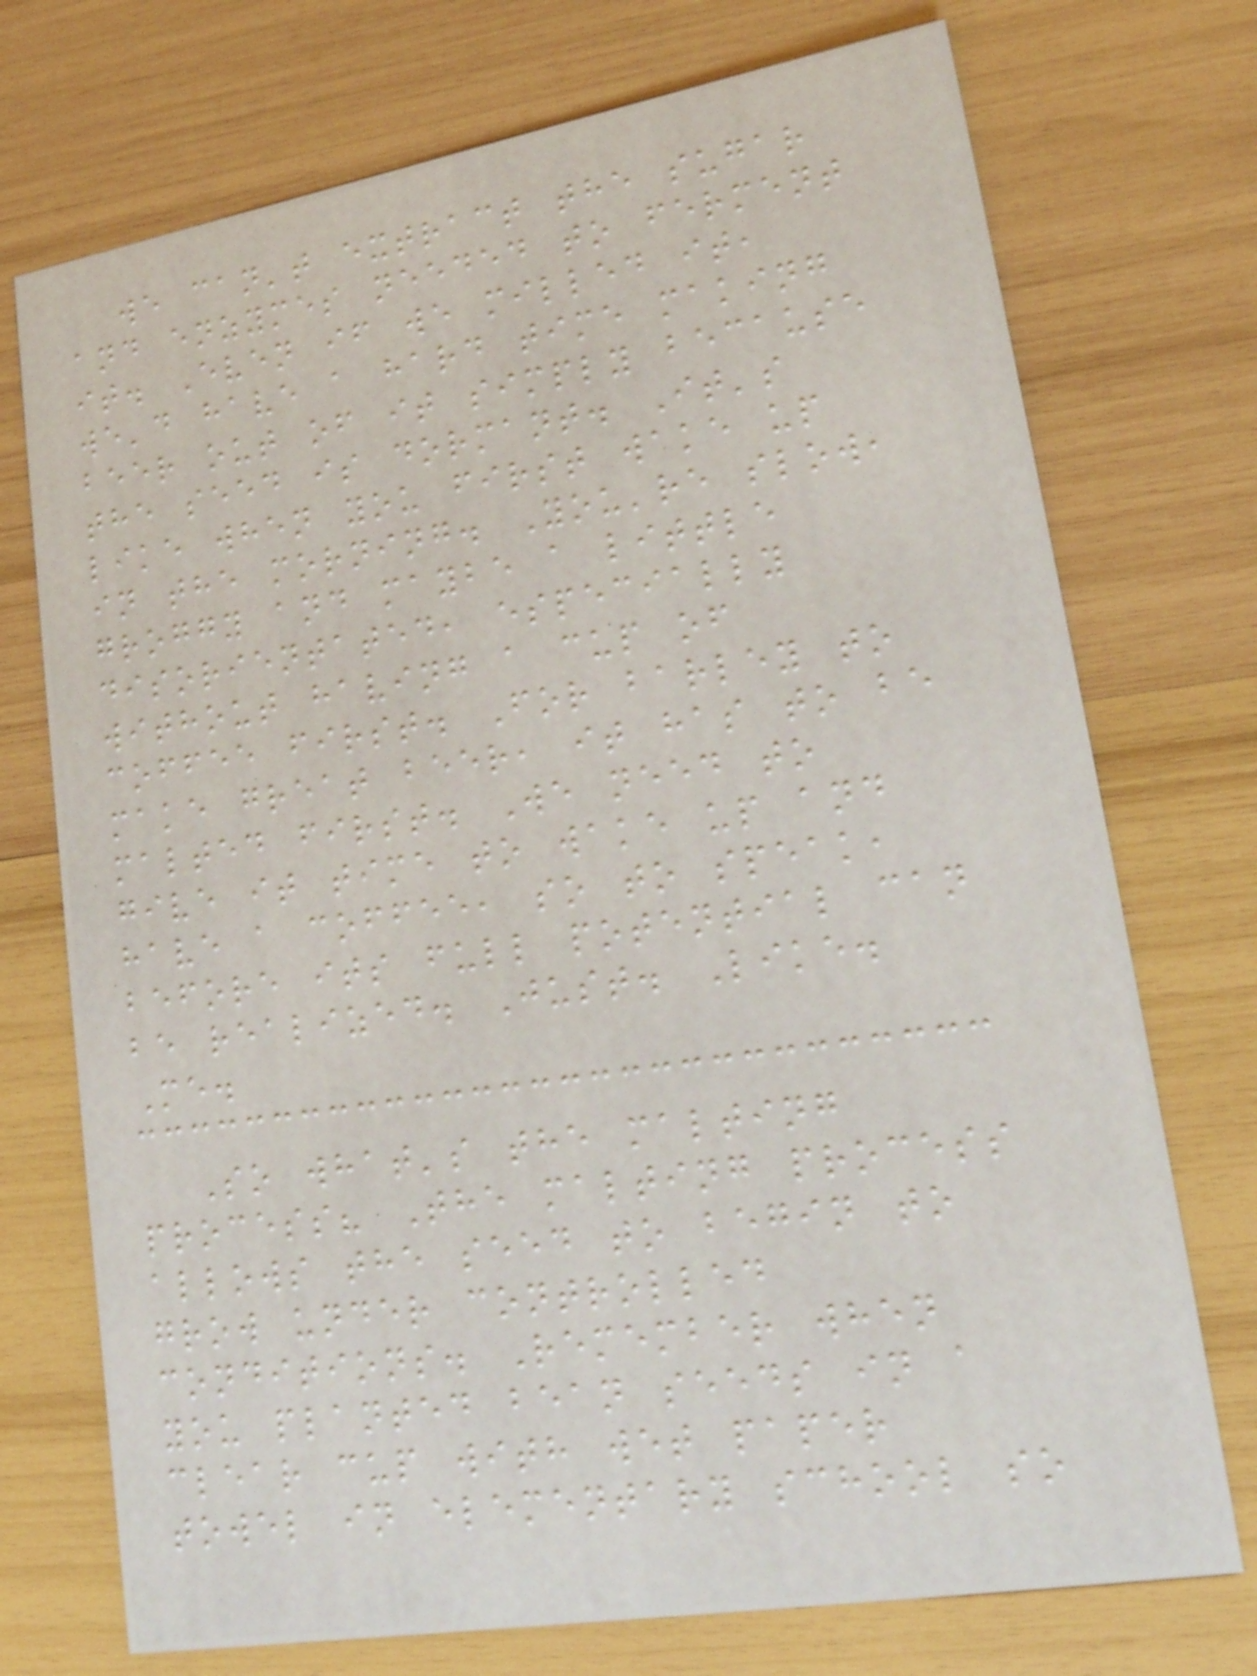we can't extract the sugar
and enzymes needed to ferment
it. Even if we milled it,
we'd have a hard time making
beer out of it simply because
the seed is dormant. It's
like when you first wake up
in the morning. You're slow,
groggy and maybe a little
disorientated, especially
without having a cup of
coffee first. For barley to
make great beer, it has to be
malted first. We need to
give it time to wake up and
have a coffee, so to speak,
before its full potential can
be realized. Just. Like.
Me.
So what's the malting
process? The malting process
allows the seed to begin to
grow under controlled
conditions. Remember when
you planted bean seeds in a
clear cup with wet paper
towel in elementary school so
